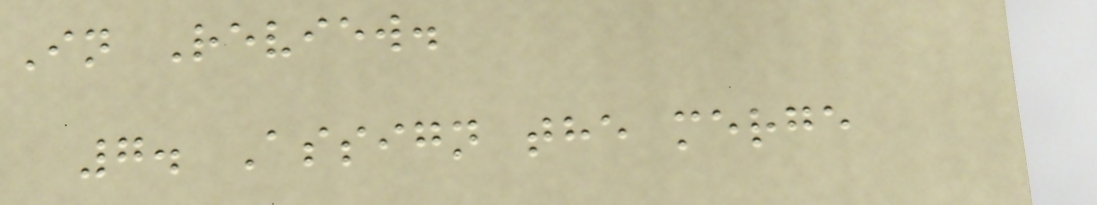In Review.
7. Assign the merge
